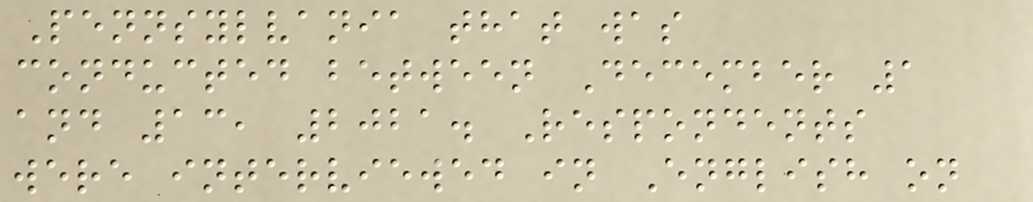Pennsylvania that was
conducted between December 1
and 13, 2021. Respondents
were interviewed in English on
